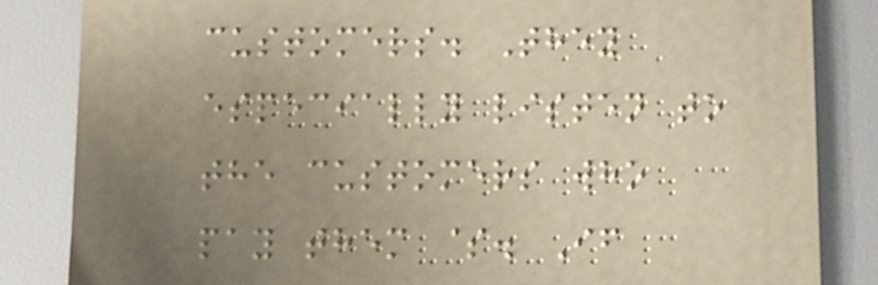customers. They
especially listen to
the customers who
pay them $. If
